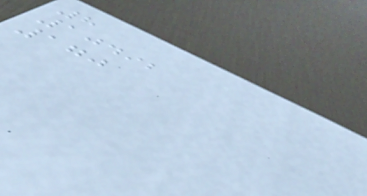8
10492
170
